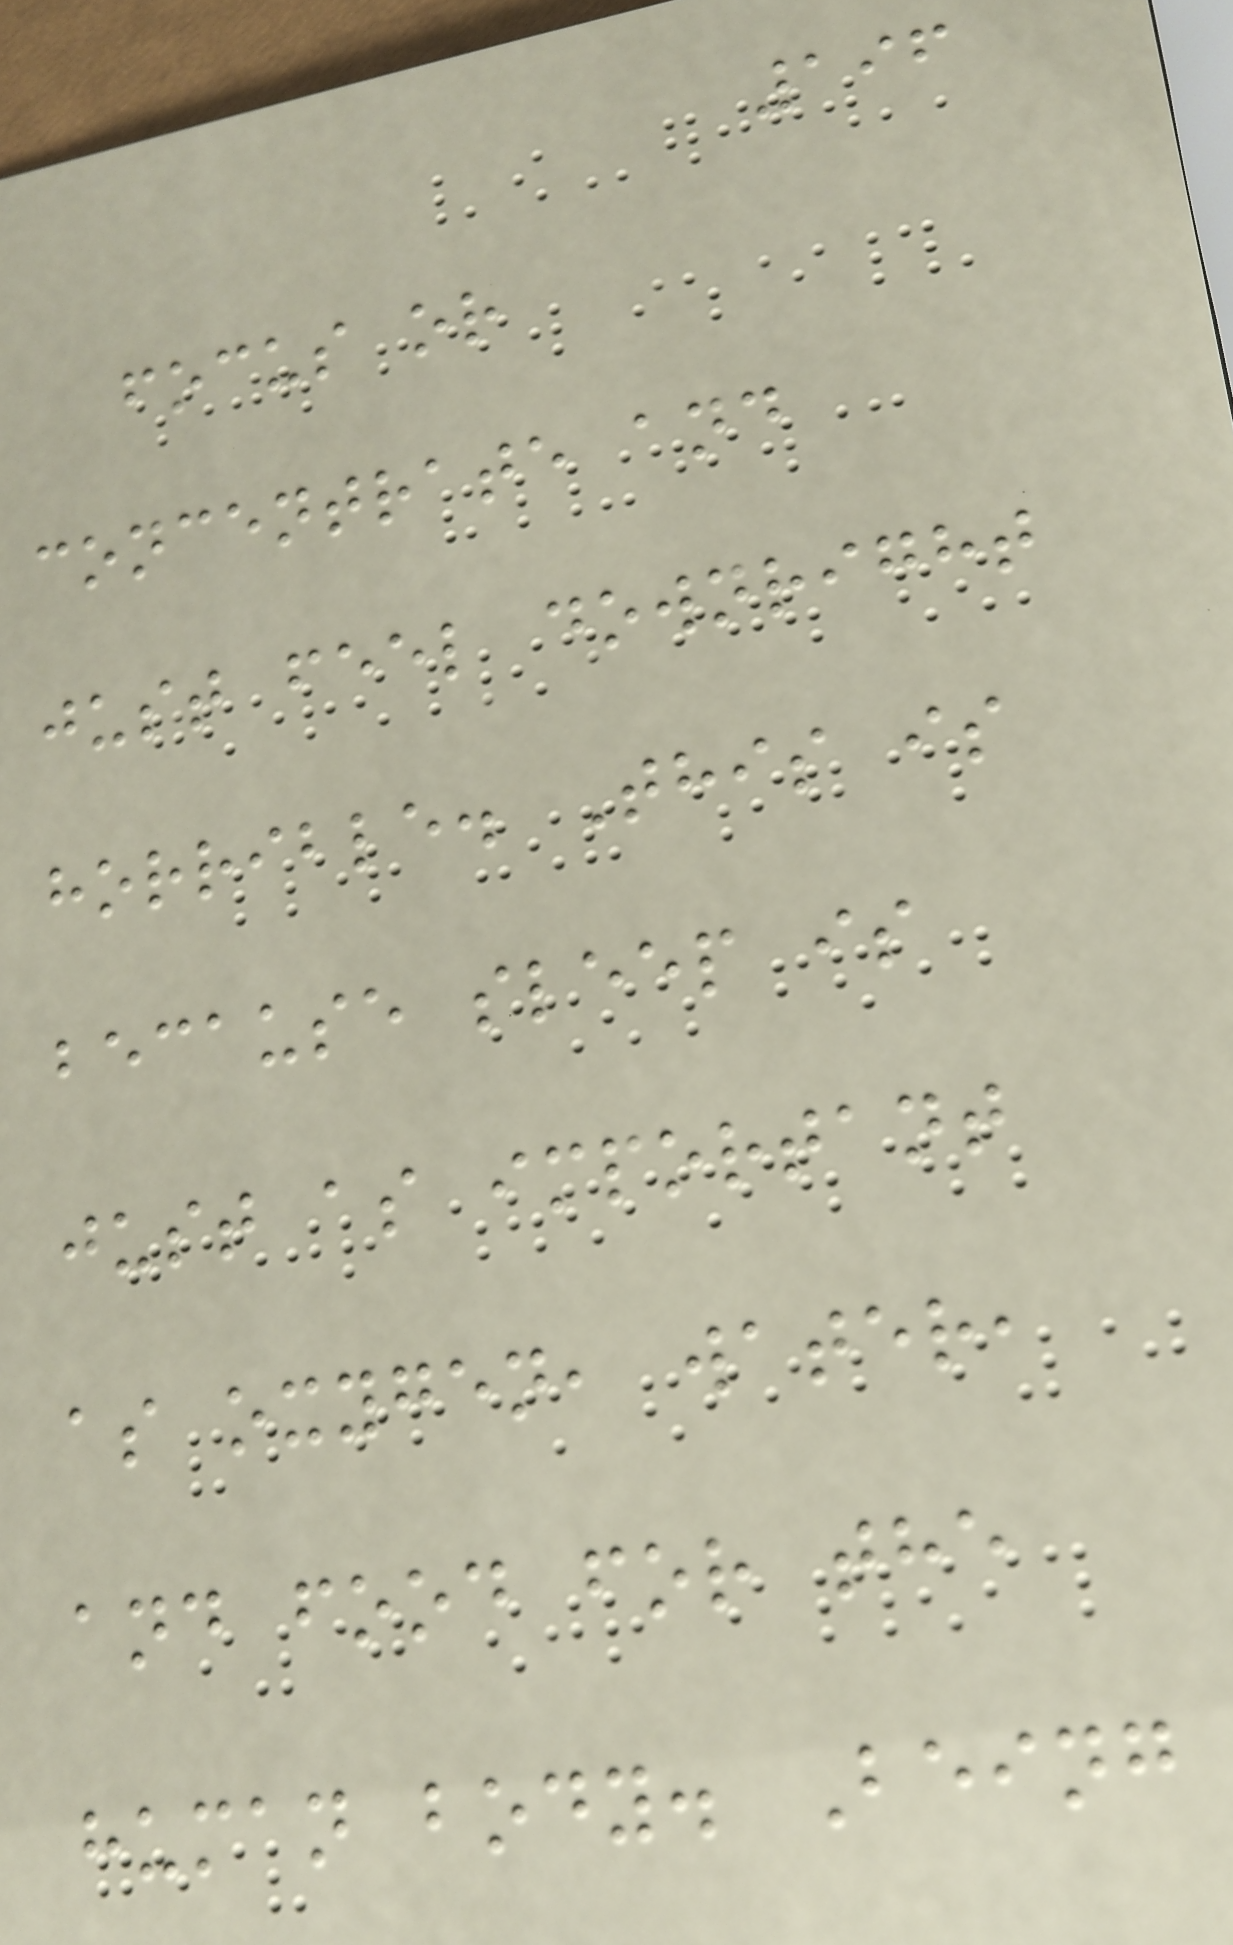196
focus or
concentrate and
just feel downright
horrible. This is
because sleep is
just as important
as oxygen, water,
and food for the
human body. Being
